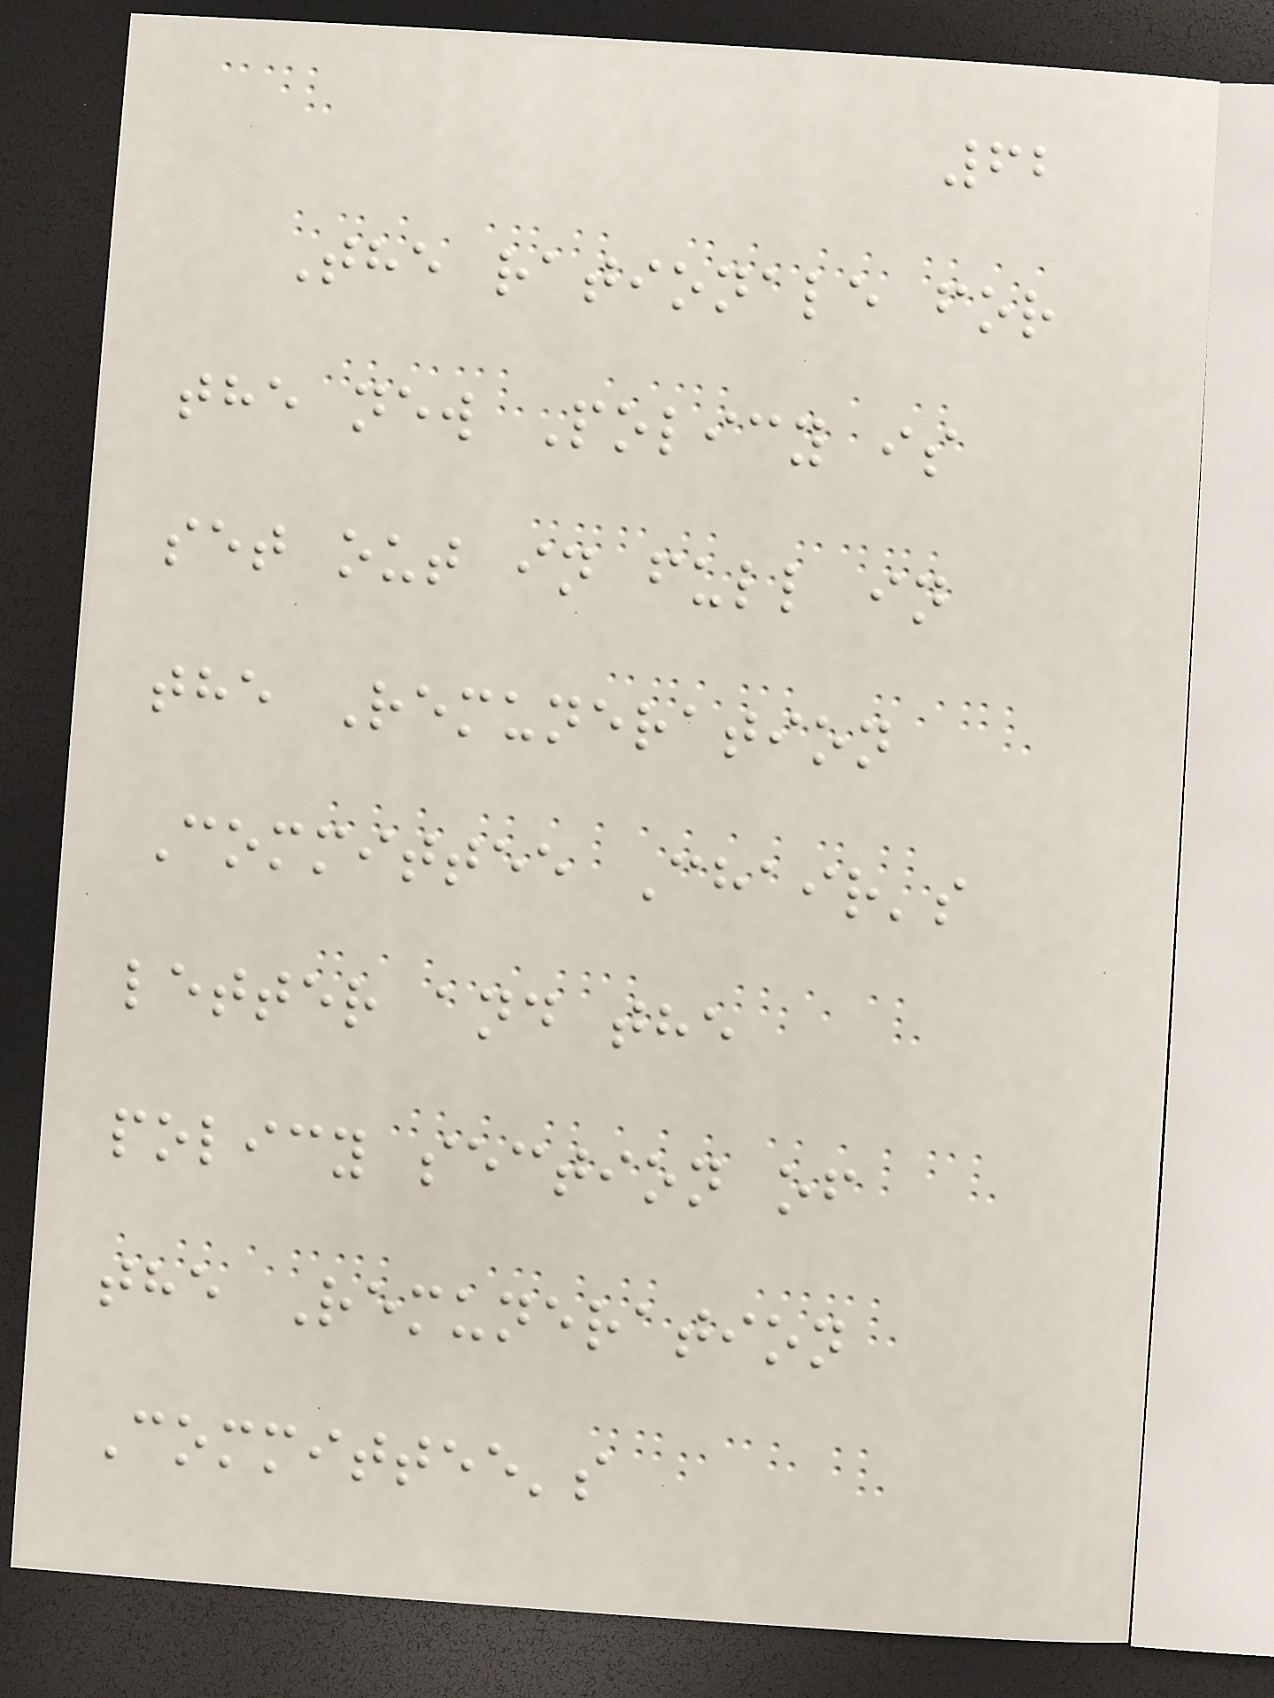62
The rationale for
the new Policy is
set out in full in
the Remuneration
Committee Chair's
letter and the
policy section of
the Remuneration
Committee's
